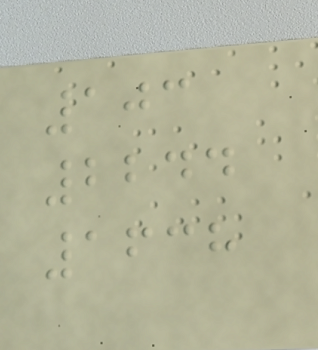103
2244
1638
